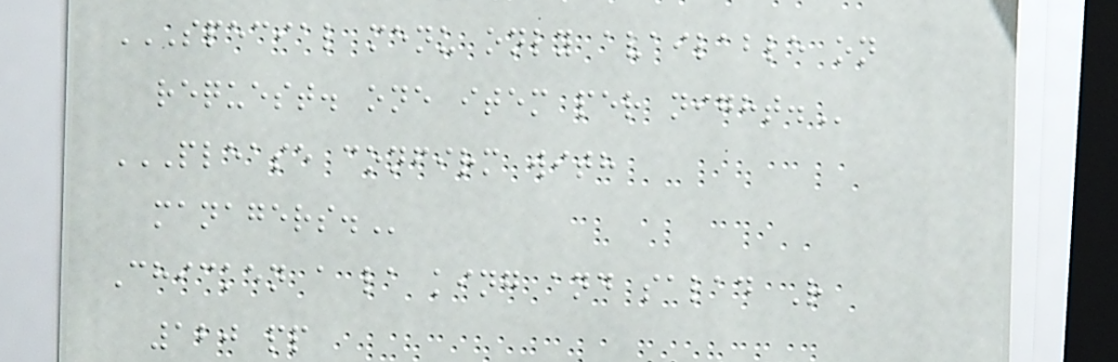SPECIAL MENU ONLY AVAILABLE ON
REQUEST. ONE ITEM PER NIGHT.
PLEASE CONFIRM WITH
MANAGERS.
Chicken a la king and salad R
120 pp
